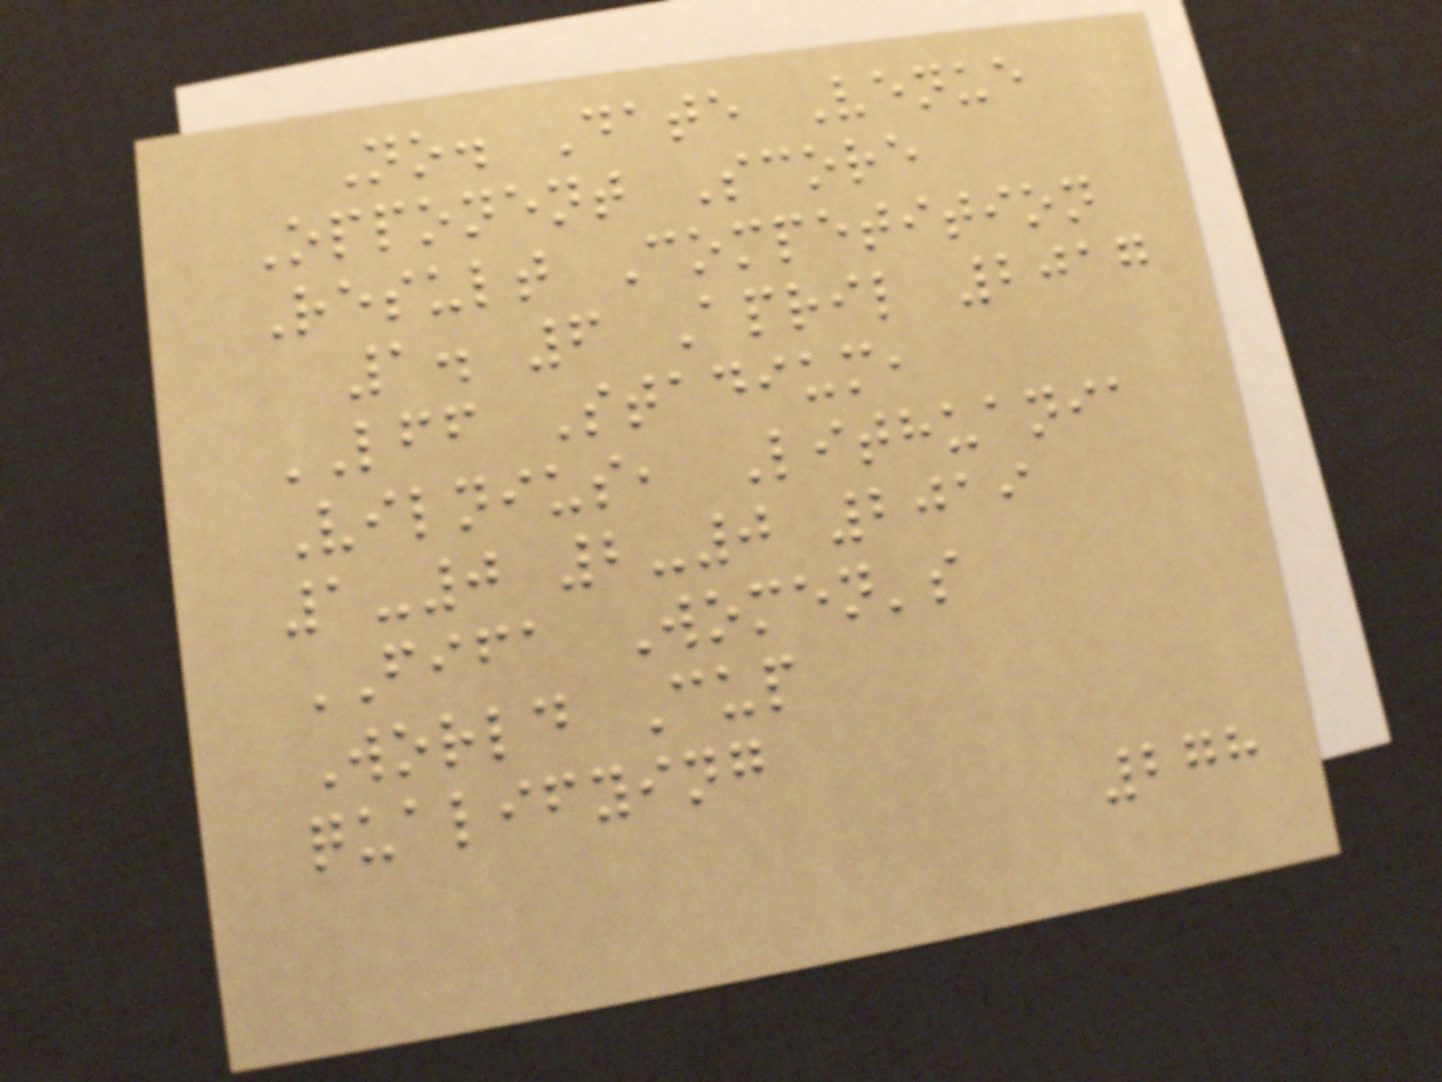No. Date Venue
Opponent Score
Result Competition
1. 6 April 2017
LFF Stadium,
Vilnius, Lithuania
1-0 2-0 2019
FIFA Women's
World Cup
qualifying
278
